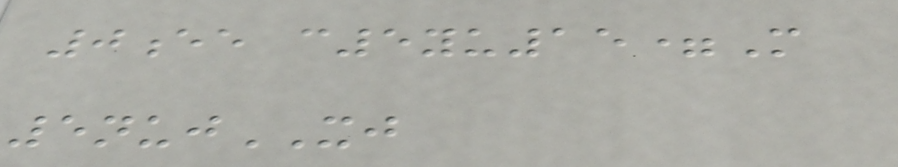0ee c5yu15=M
5nujXJ
